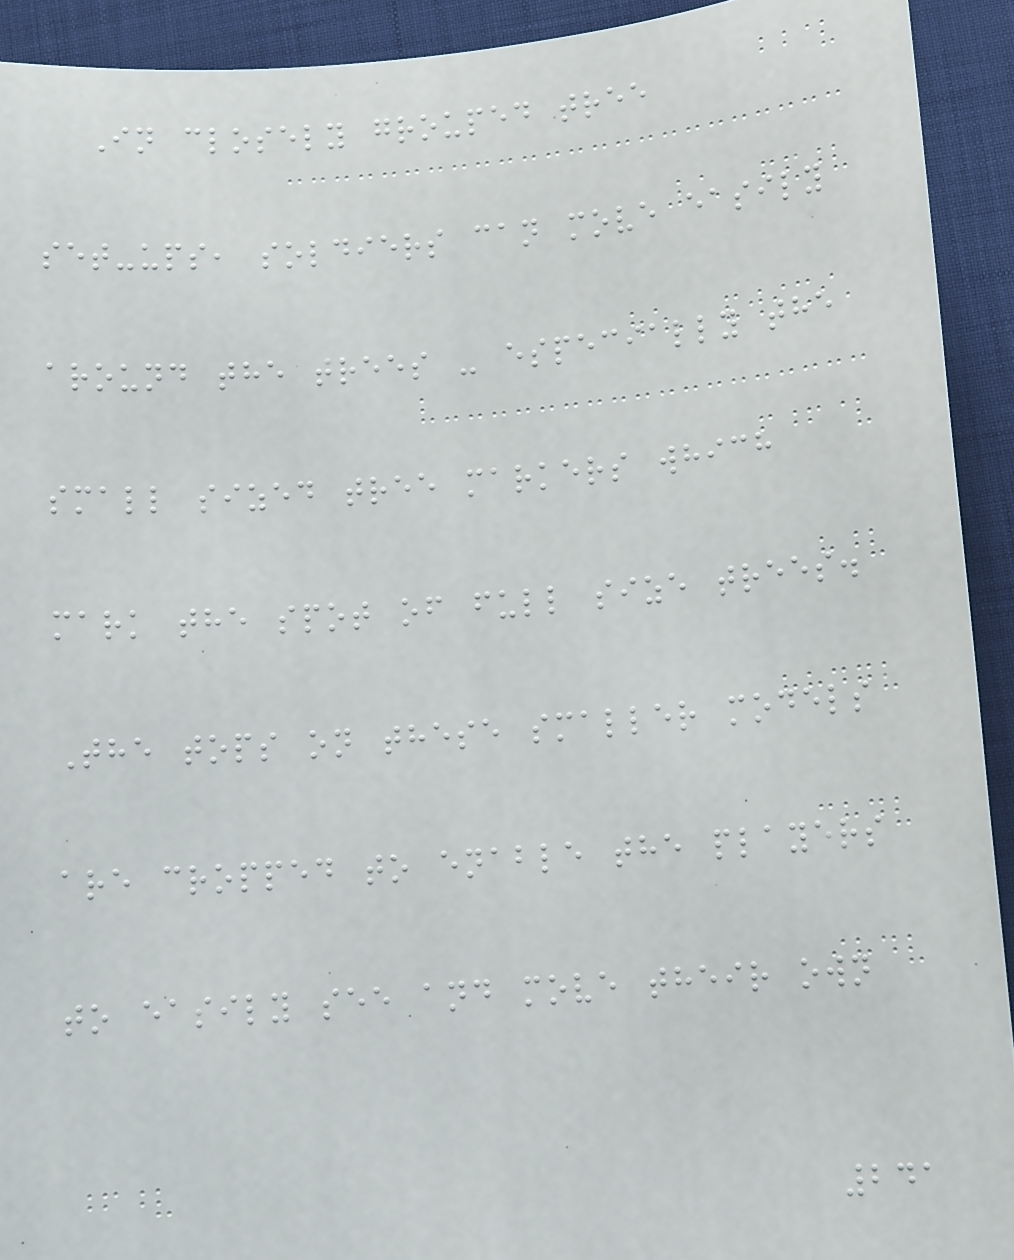In closely grouped tree
set-ups, soldiers can move easily
around the trees - especially the
small sized tree markers which
mark the spot of full size trees.
The tops on these smaller models
are cropped to enable the players
to easily see and move their own
241
